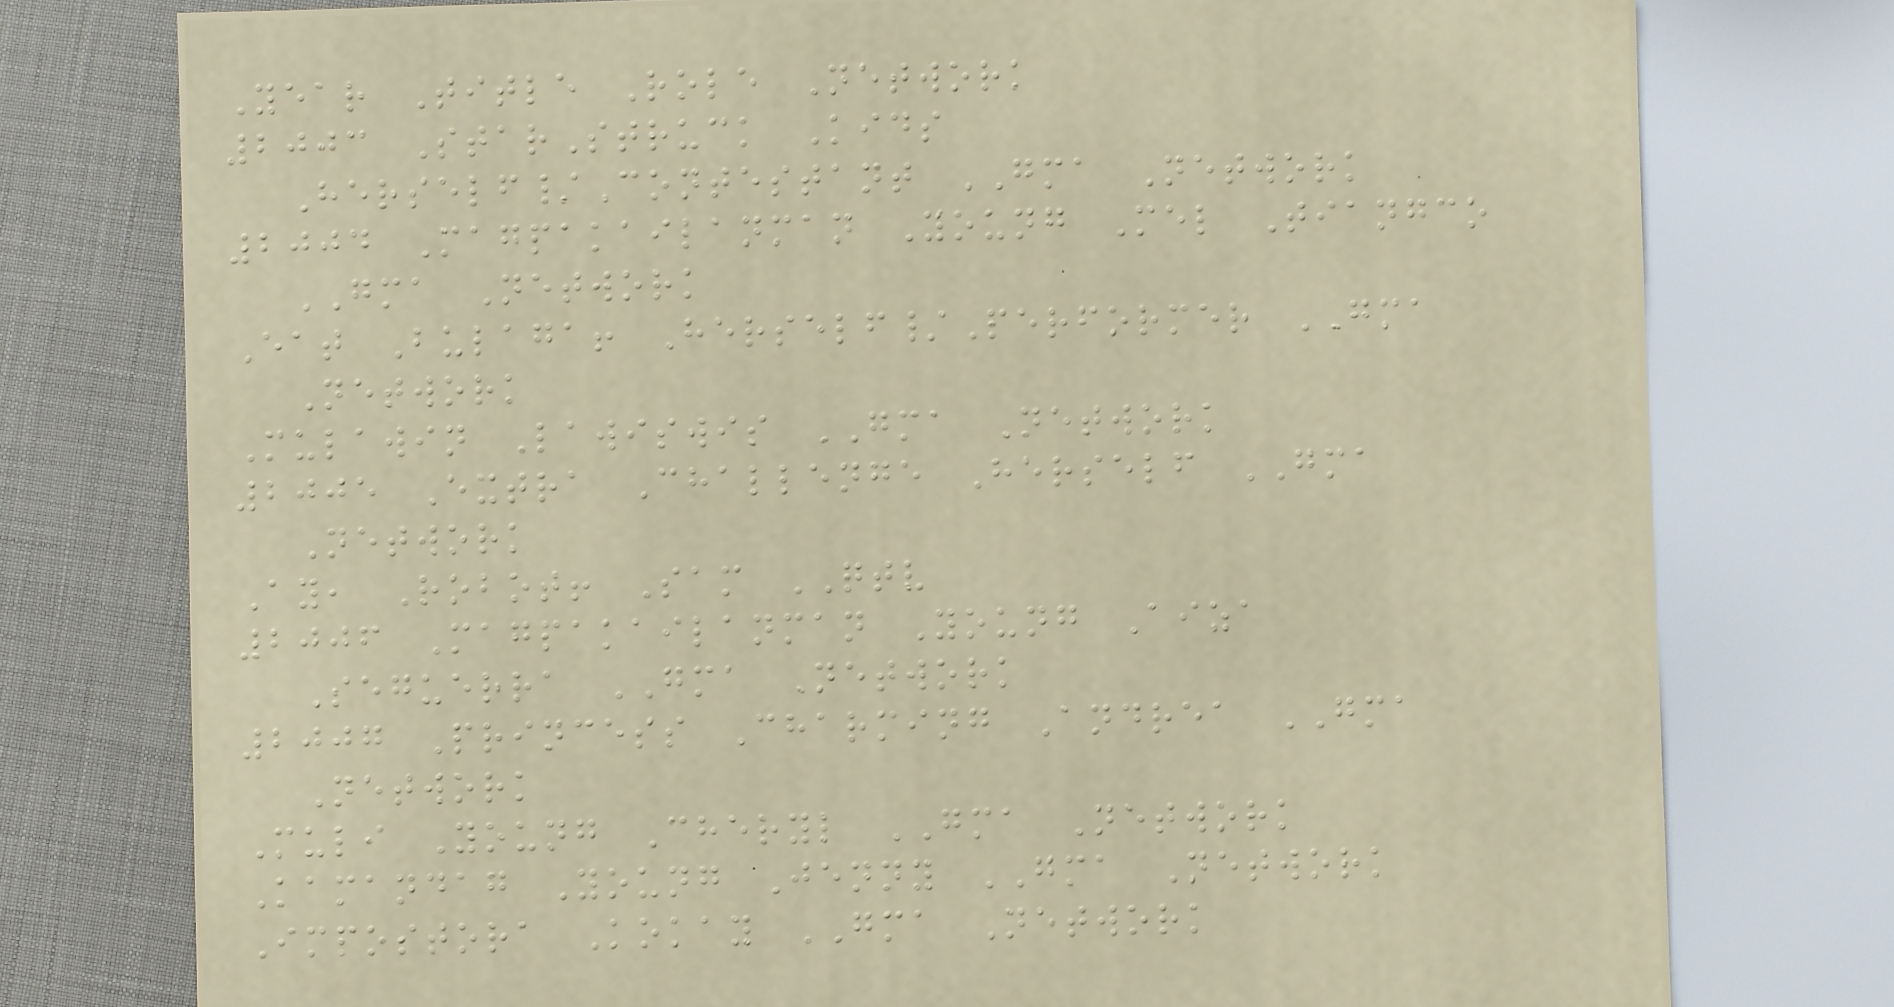Year Title Role Network
2003 StarStruck Kids
Herself/Contestant GMA Network
2004 Magpakailanman Young Mel Tiangco
GMA Network
Eat Bulaga! Herself/Performer GMA
Network
Mulawin Lawiswis GMA Network
2005 Extra Challenge Herself GMA
Network
Ay, Robot! Sam QTV
2006 Magpakailanman Young Aiza
Seguerra GMA Network
2007 Princess Charming Andrea GMA
Network
Muli Young Cheryl GMA Network
Kamandag Young Jenny GMA Network
Impostora Kokay GMA Network
